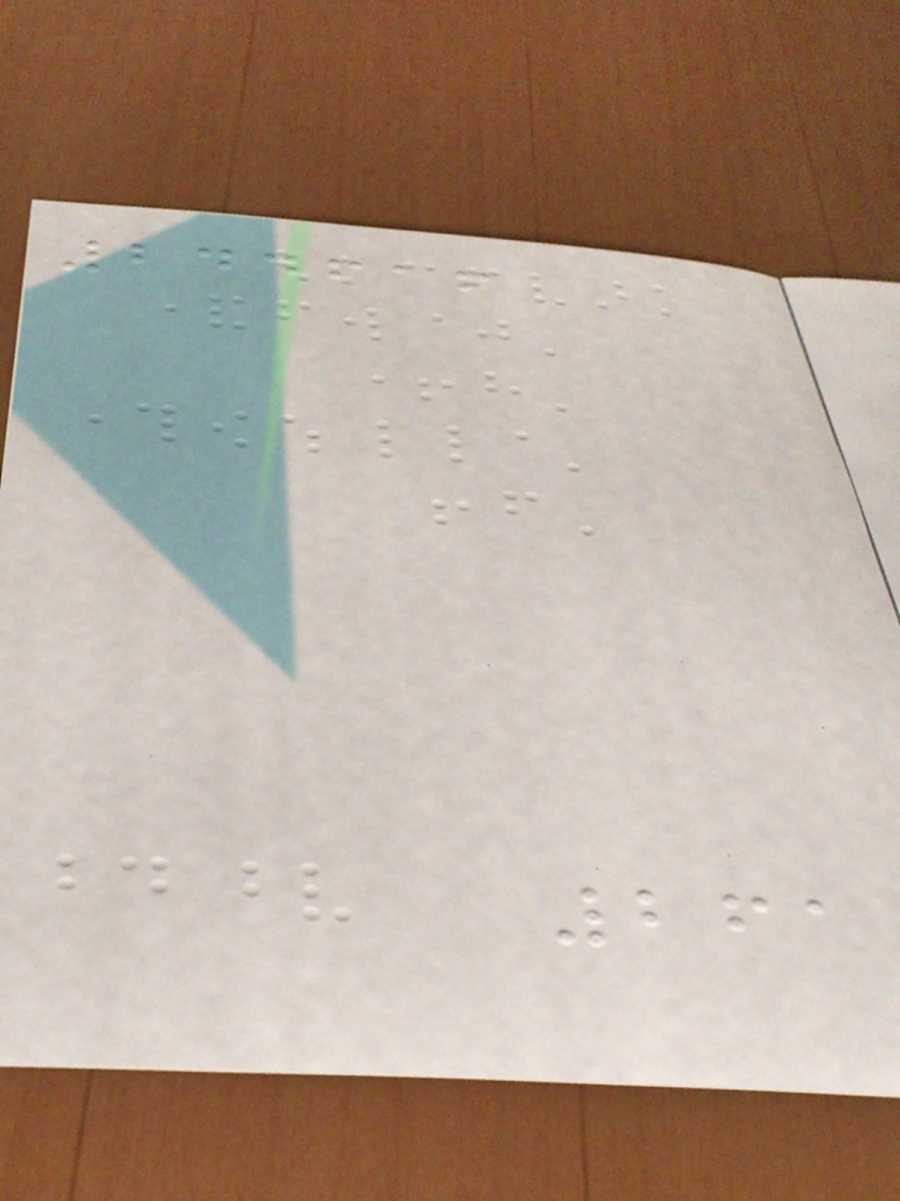244616
261
